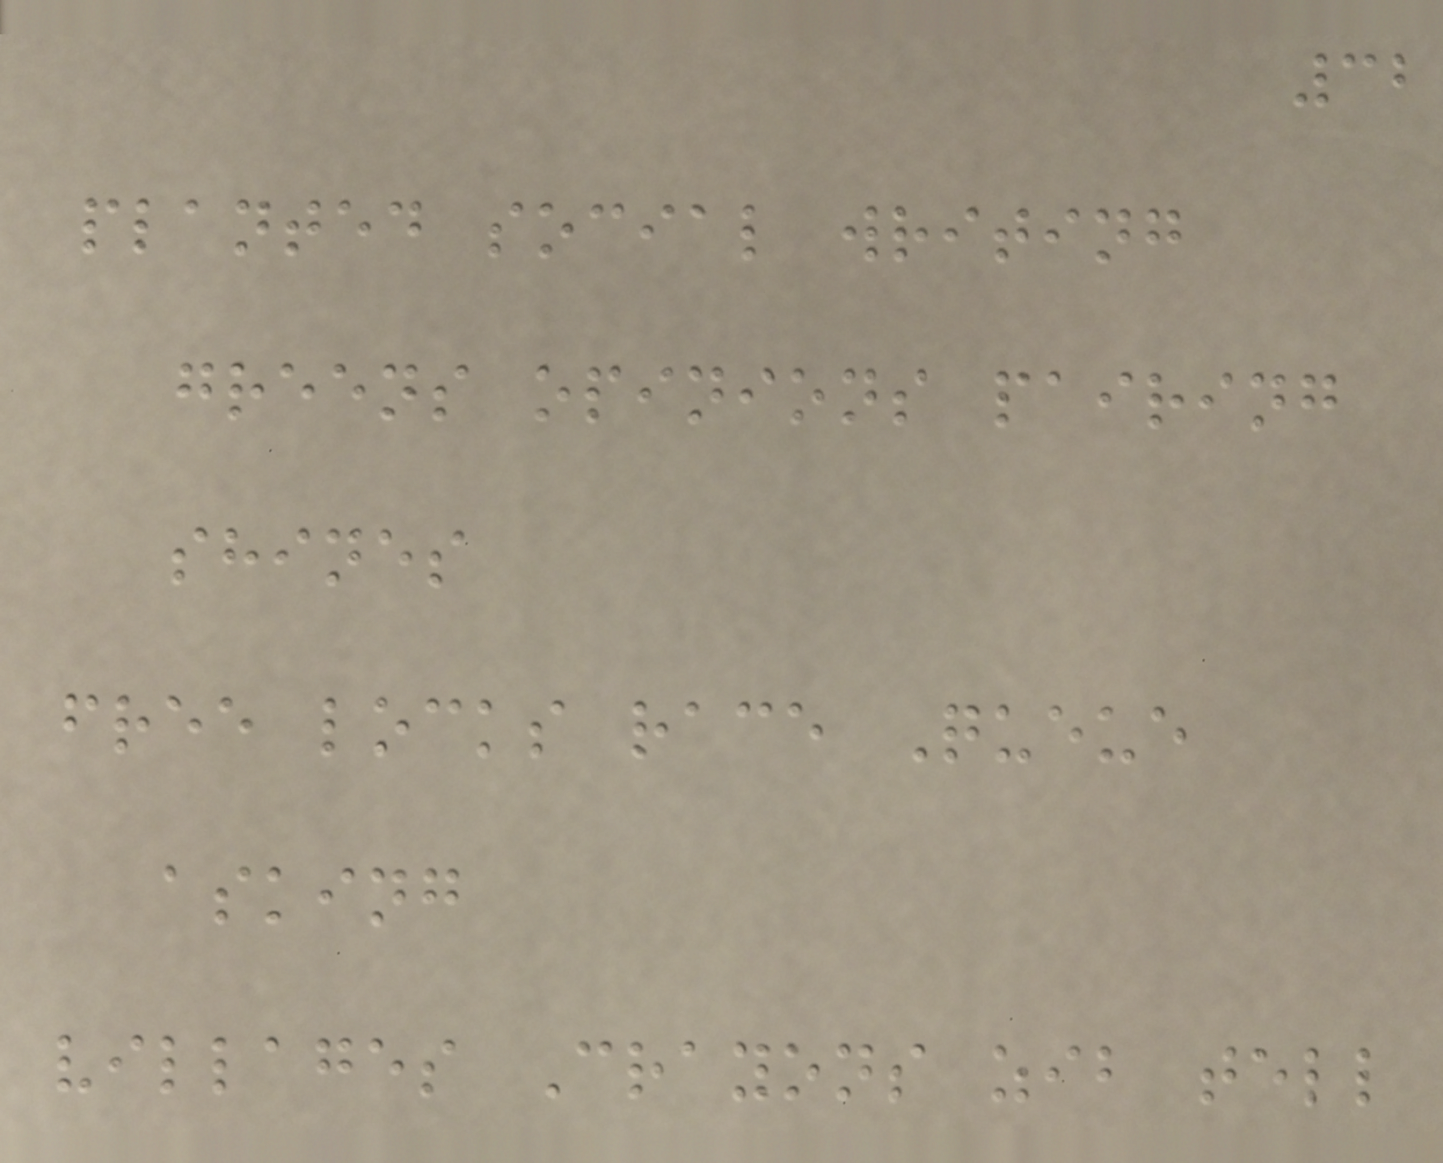32
planted social writing
greens opinions pairing
shines
free locks race Queue
asking
villages Crayons zib tell
